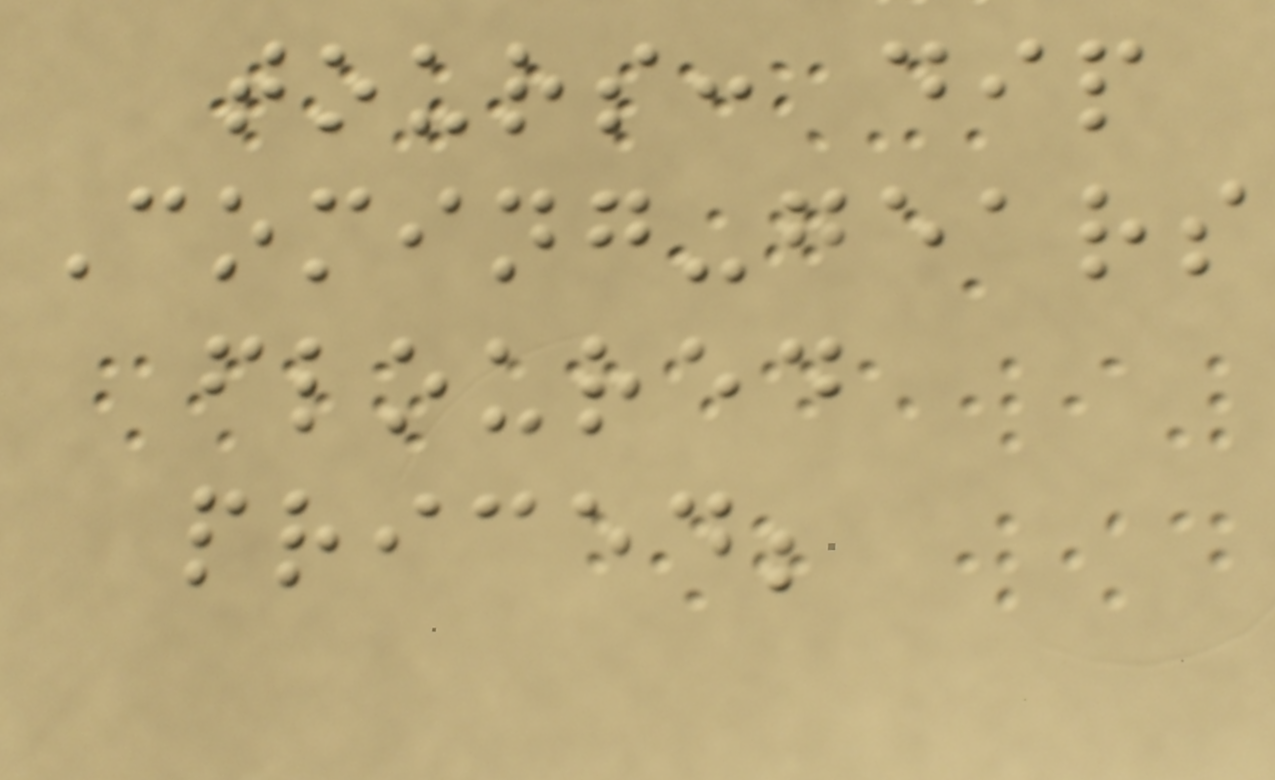tours: dip
Coming-gears
floured
priced;
